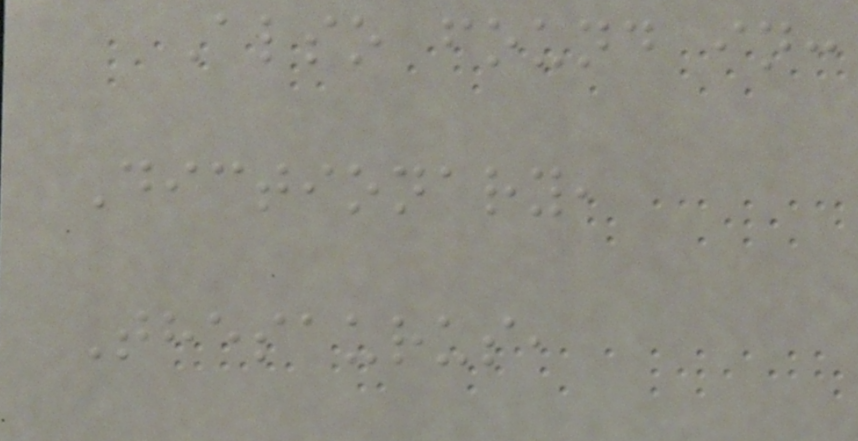Also found in:
Dictionary,
Thesaurus,
